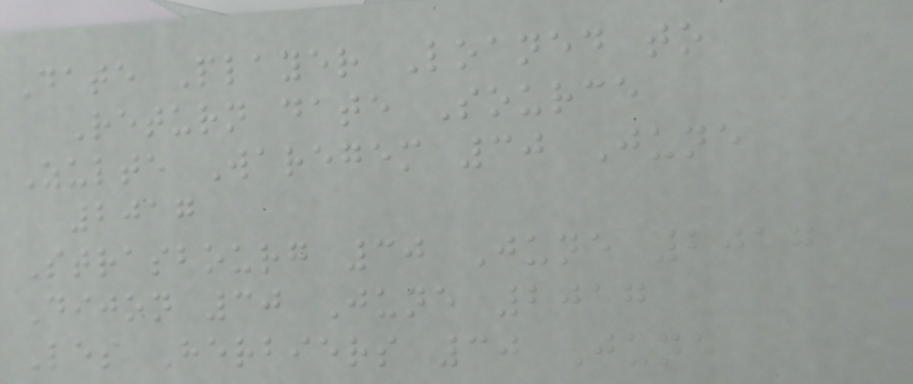Date Player Loaned to
Return date Source
Zulte Waregem 30 June
2017
Strasbourg 30 June 2017
Dijon 30 June 2017
Les Herbiers 30 June
